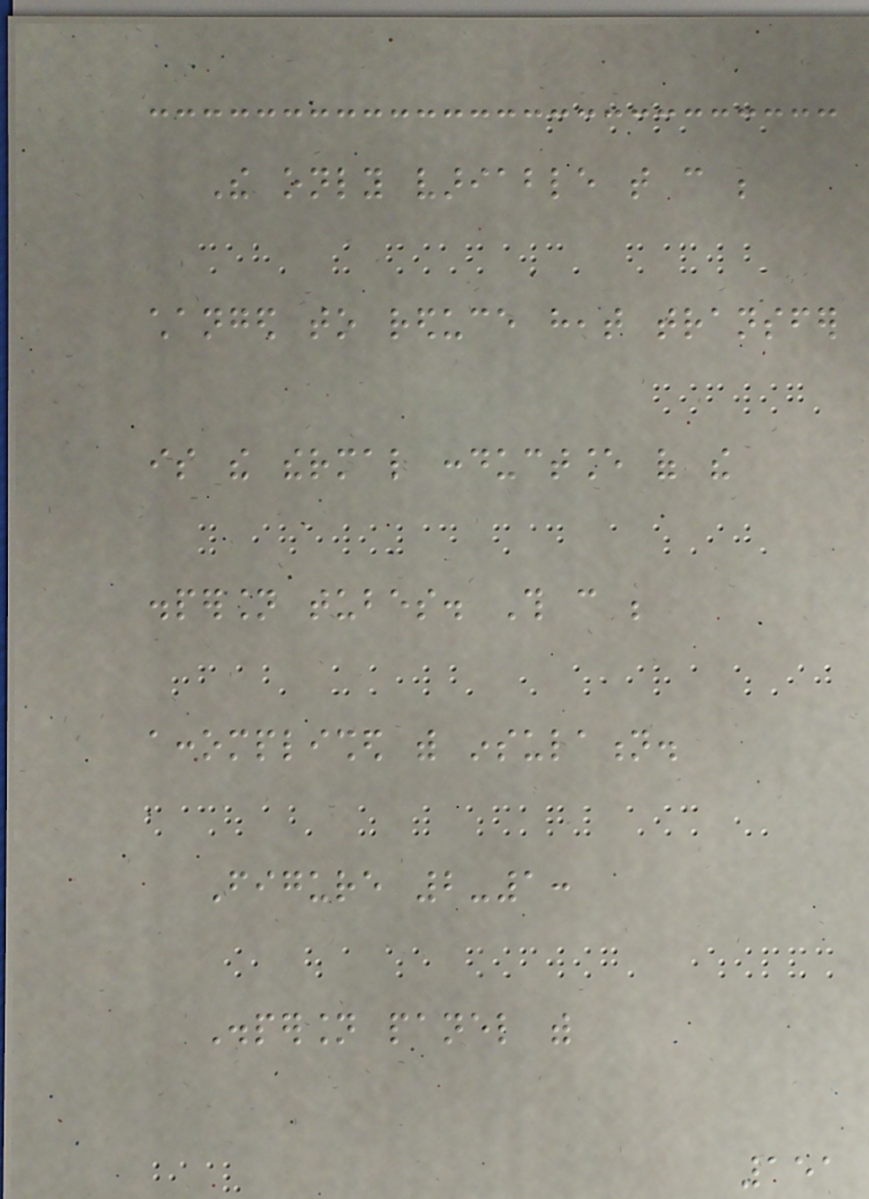The only variable that can be
changed to reduce heat transfer
is the thermal conductance of the
dispersion tubes. This can be
accomplished with insulation.
Figure 2-1:
Dispersion panel with
151
